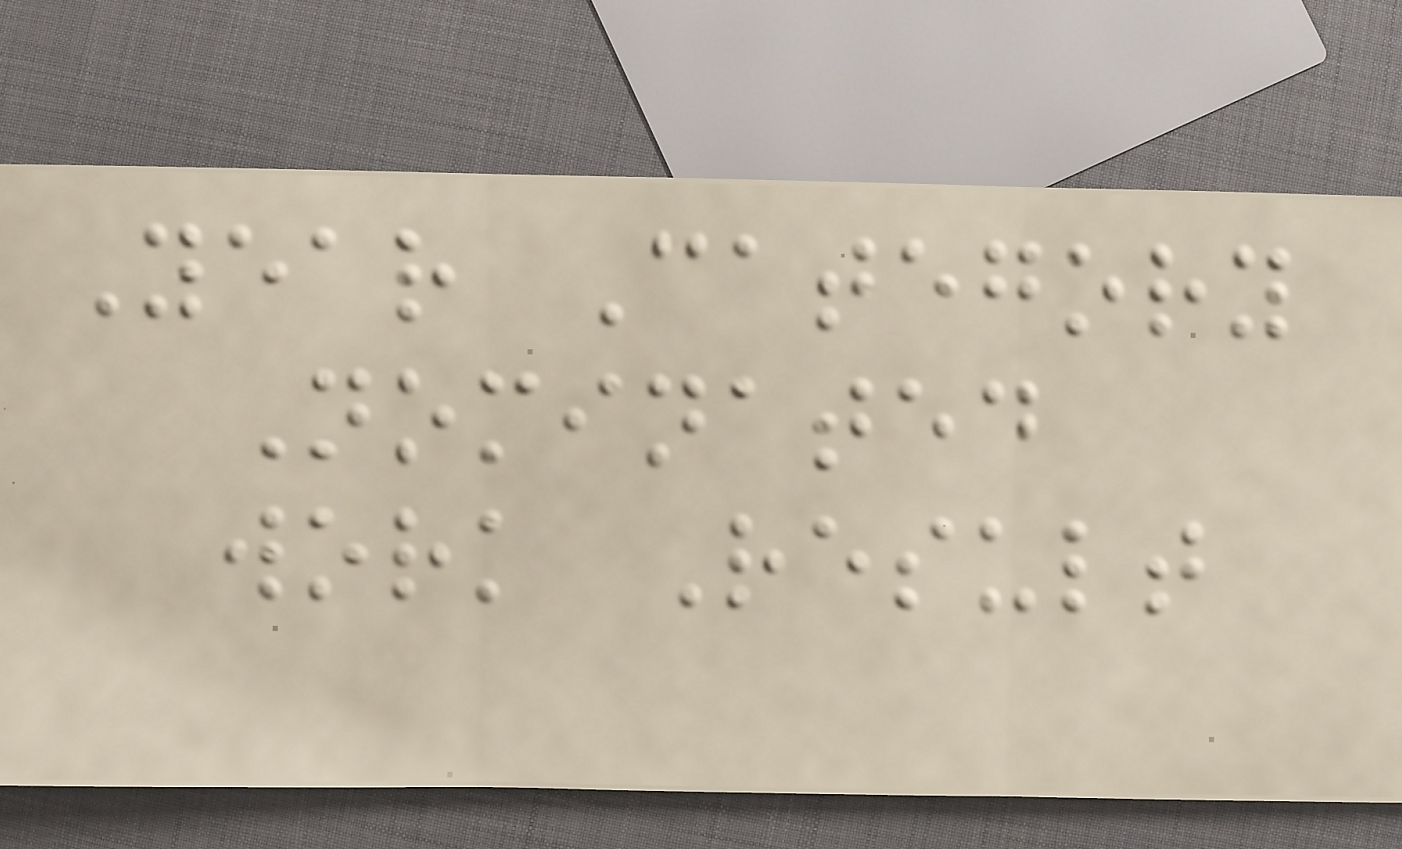Year Category
Nominated
work Result
